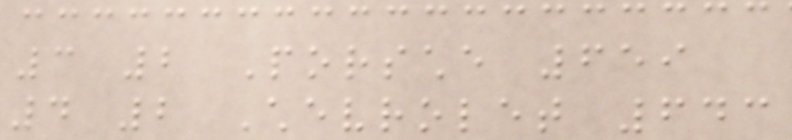3 2 Porsche 659
4 2 Chevrolet 643
